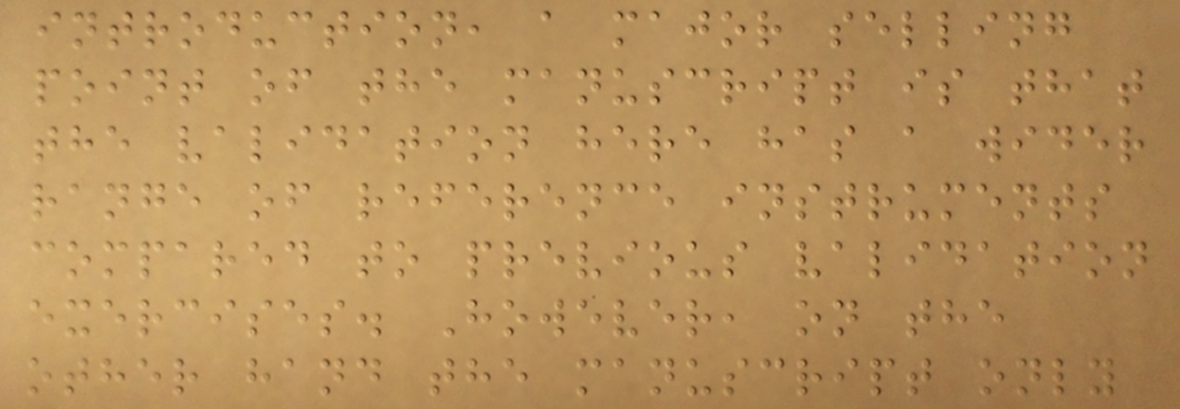introduction, a major selling
point of the manuscript is that
the validation here has a wider
range of reference instruments
compared to previous validation
exercises. However, on the
other hand the manuscript only
